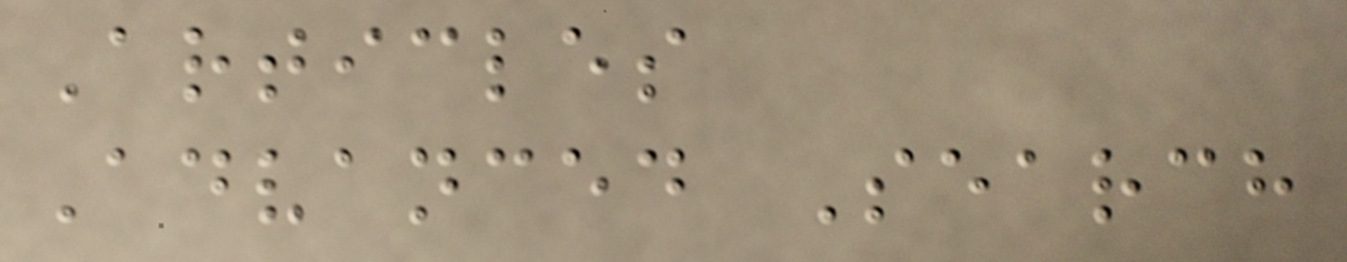Articles
Advanced Search
